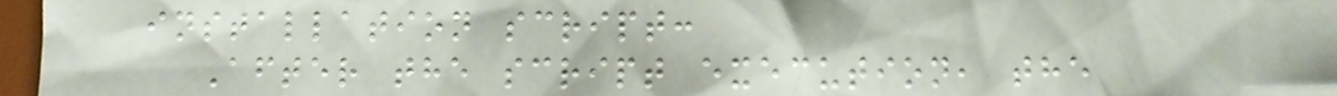installation script:
After the script execution, the
